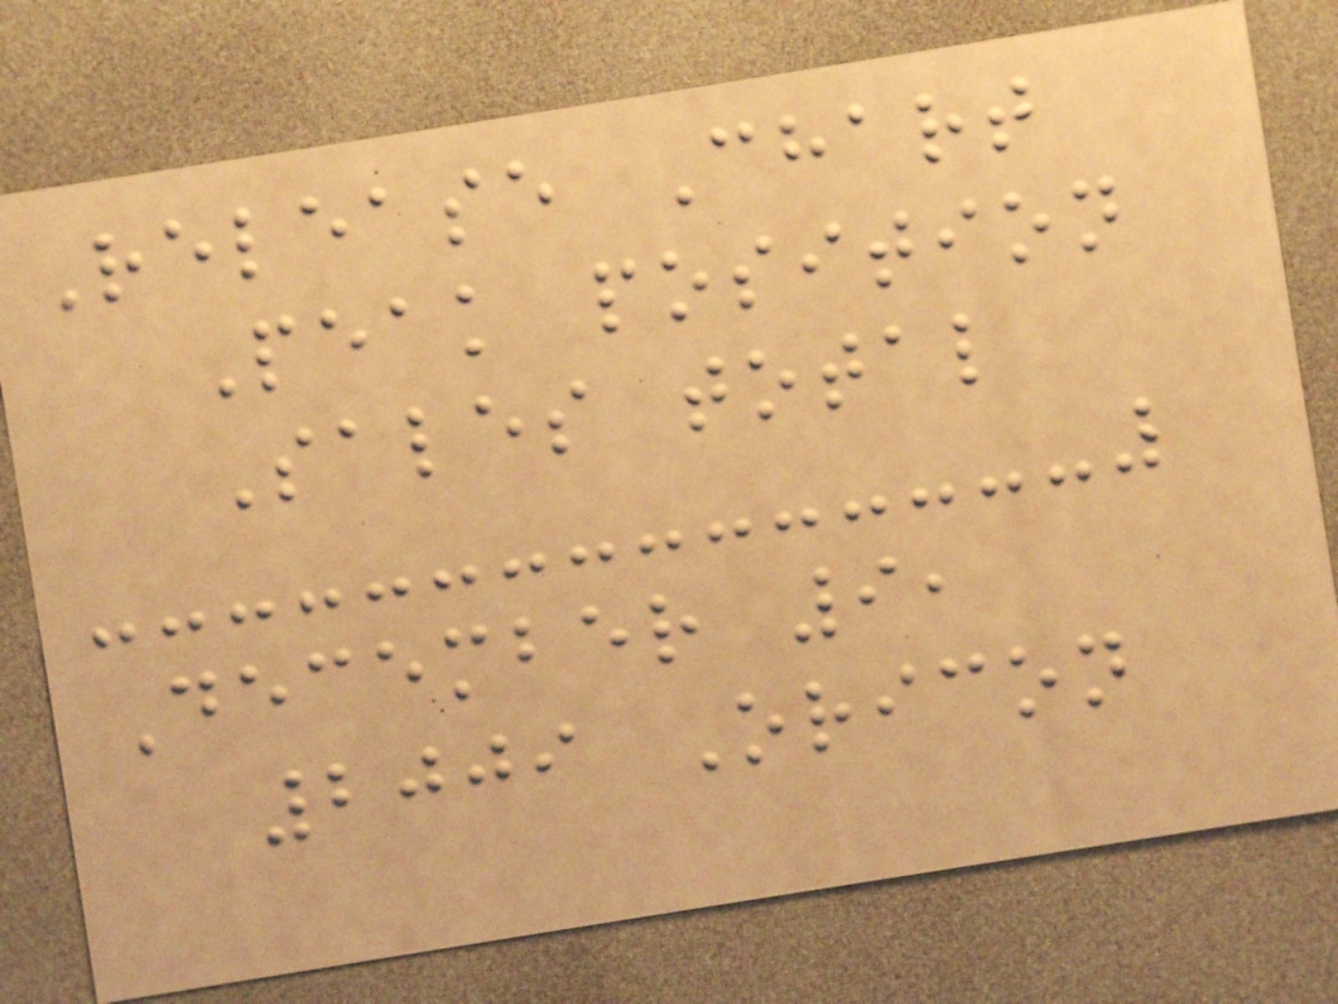Release Chart
Peak position
Sales total
December 9,
2009 Oricon
